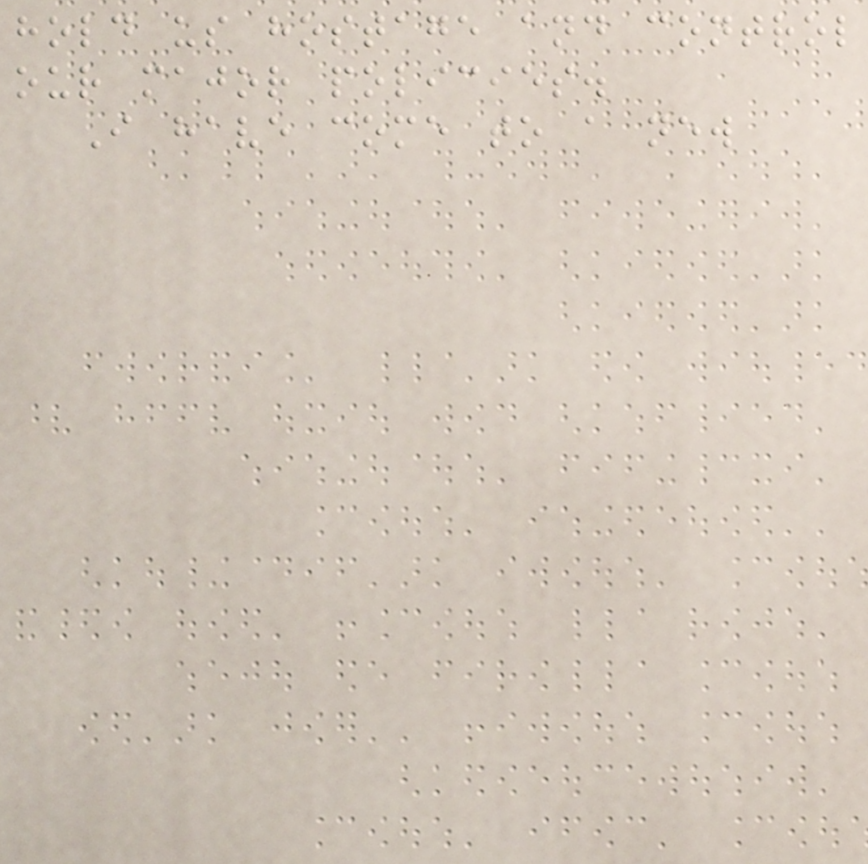hold us hostage and control
our major policies.
I have come to a new
